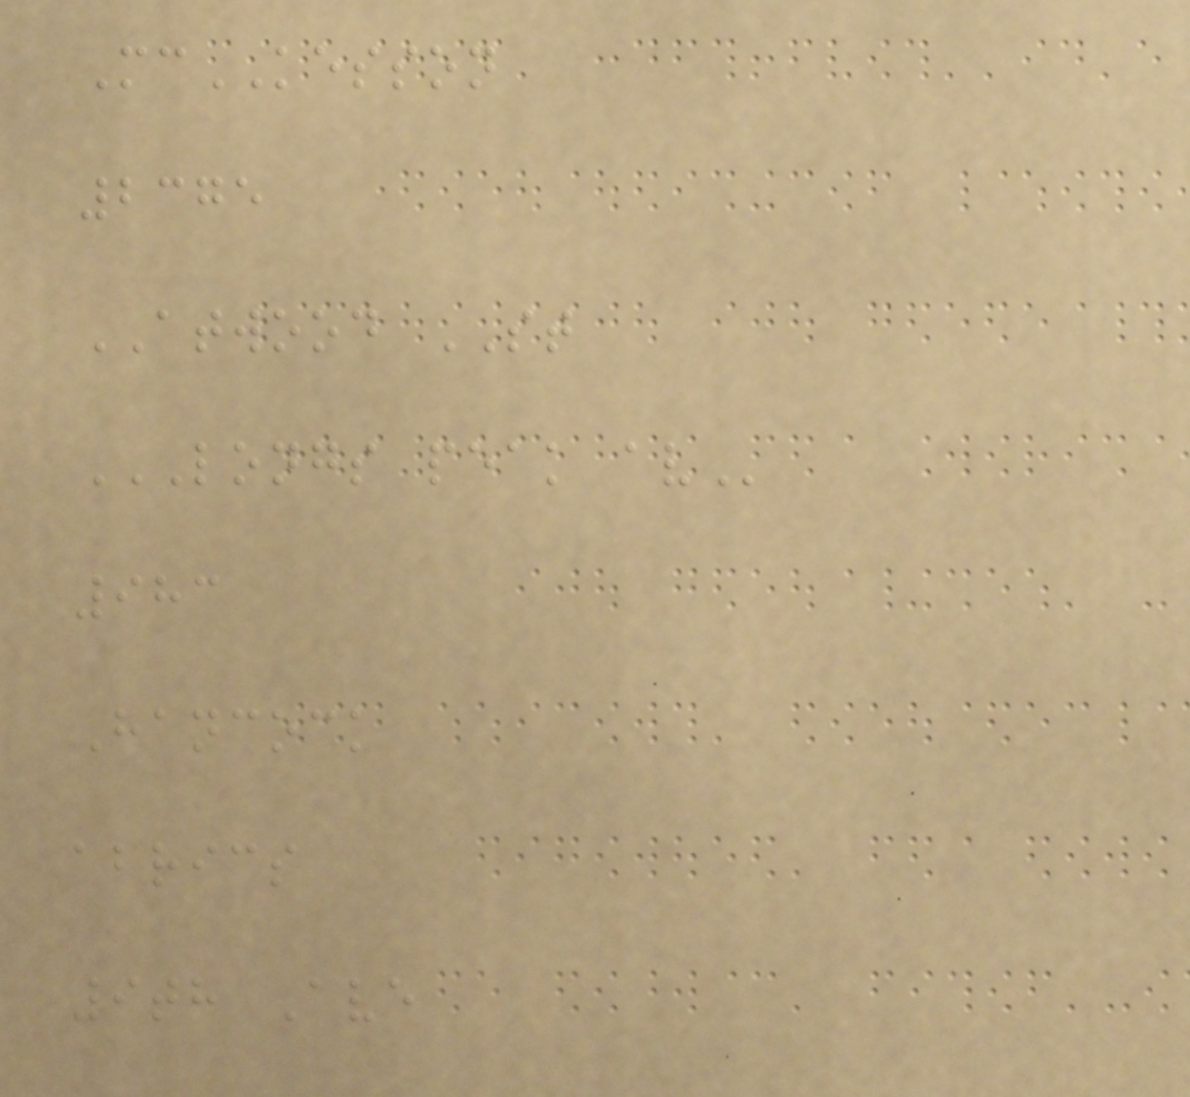McKESSON
2375
ATWOOD ST
LONGS PEAK AV
983
Hancock
abrics
9th Ave
